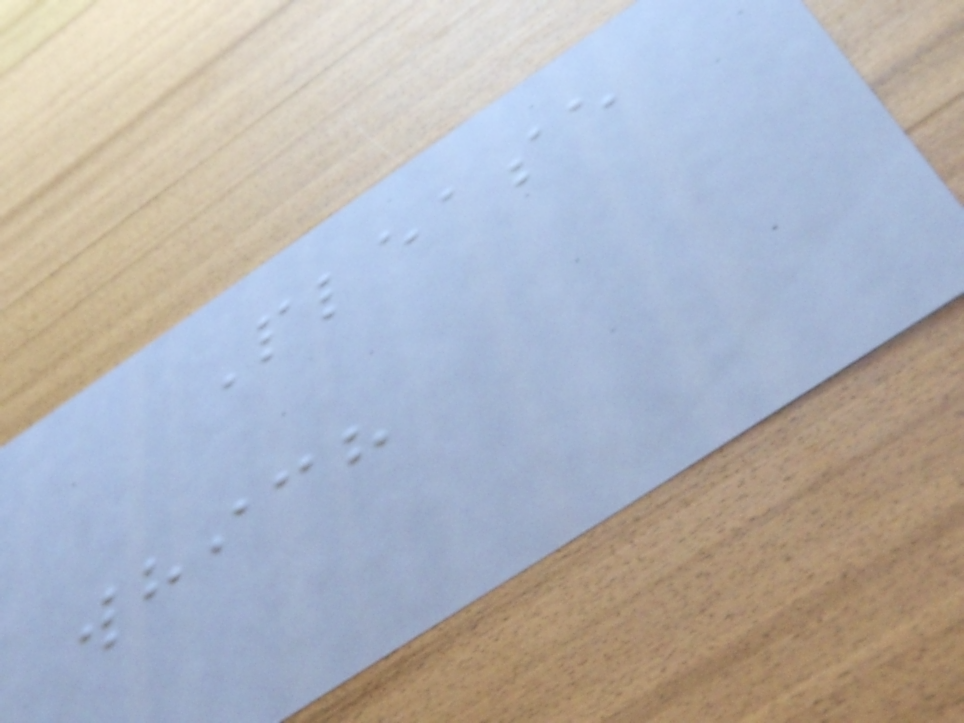Please
which
